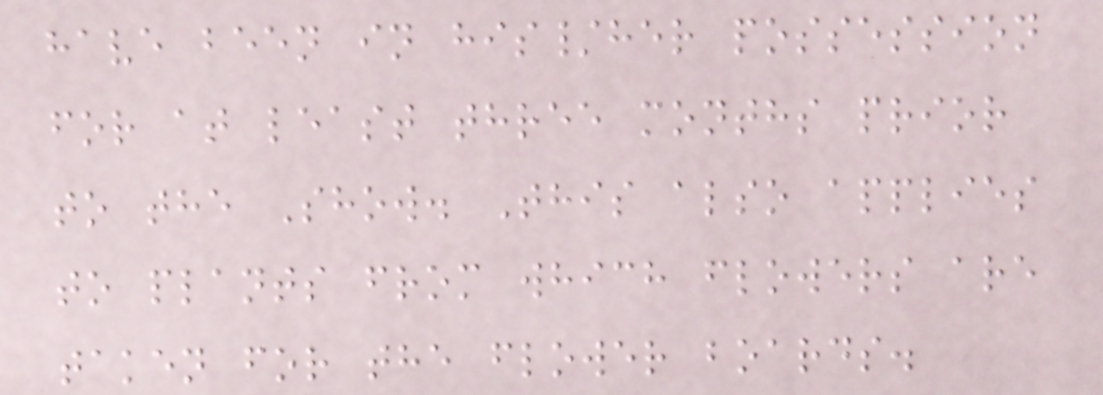have been in his/her possession
for at least three months prior
to the Show. This also applies
to plants from which flowers are
taken for the flower boards.
